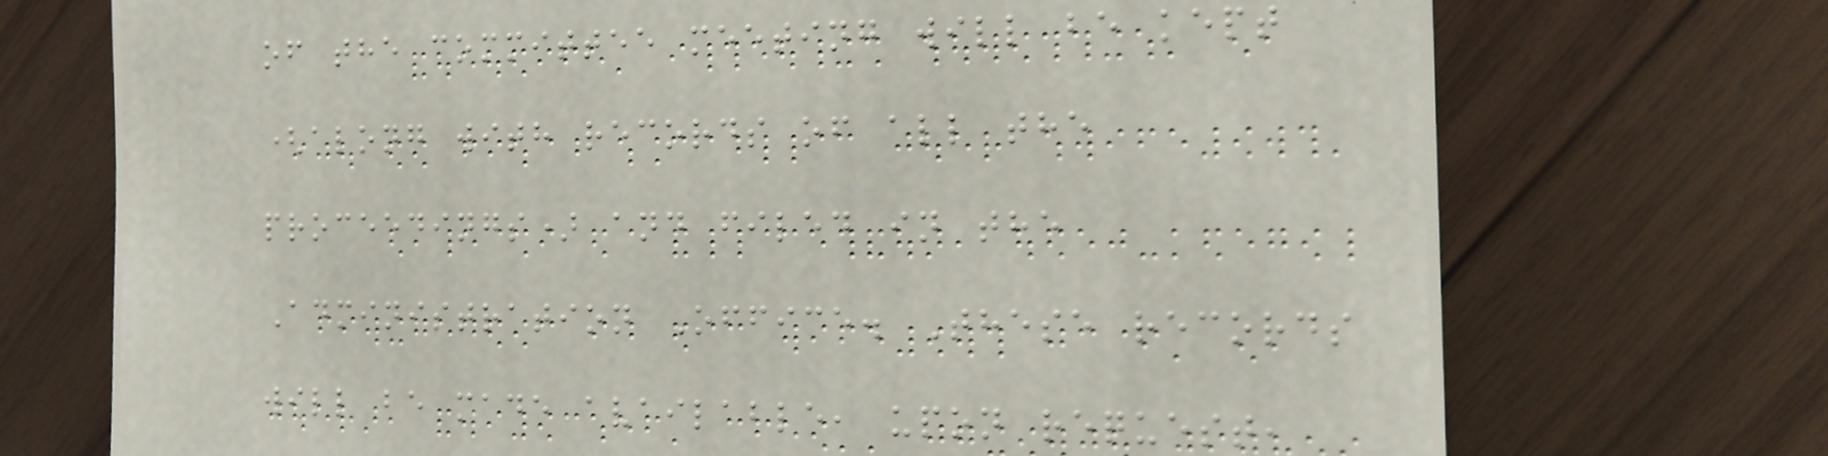of the committee meeting will be kept
(along with records of all the
proceedings) and filed in the
Administration Office. These records
will be made available, upon request,
